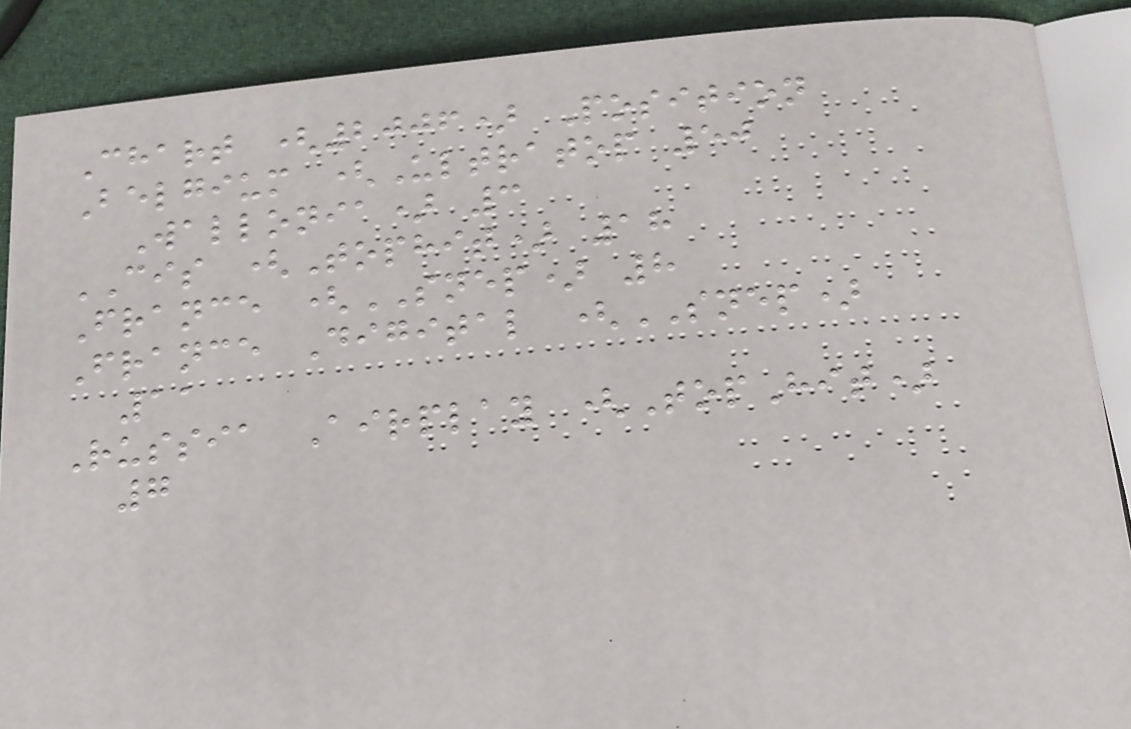Chart (2006) Position
Belgium (Ultratop 50
Wallonia) 3
CIS (Tophit) 18
France (SNEP) 8
France Digital (SNEP)
11
Russia Airplay (TopHit)
7
